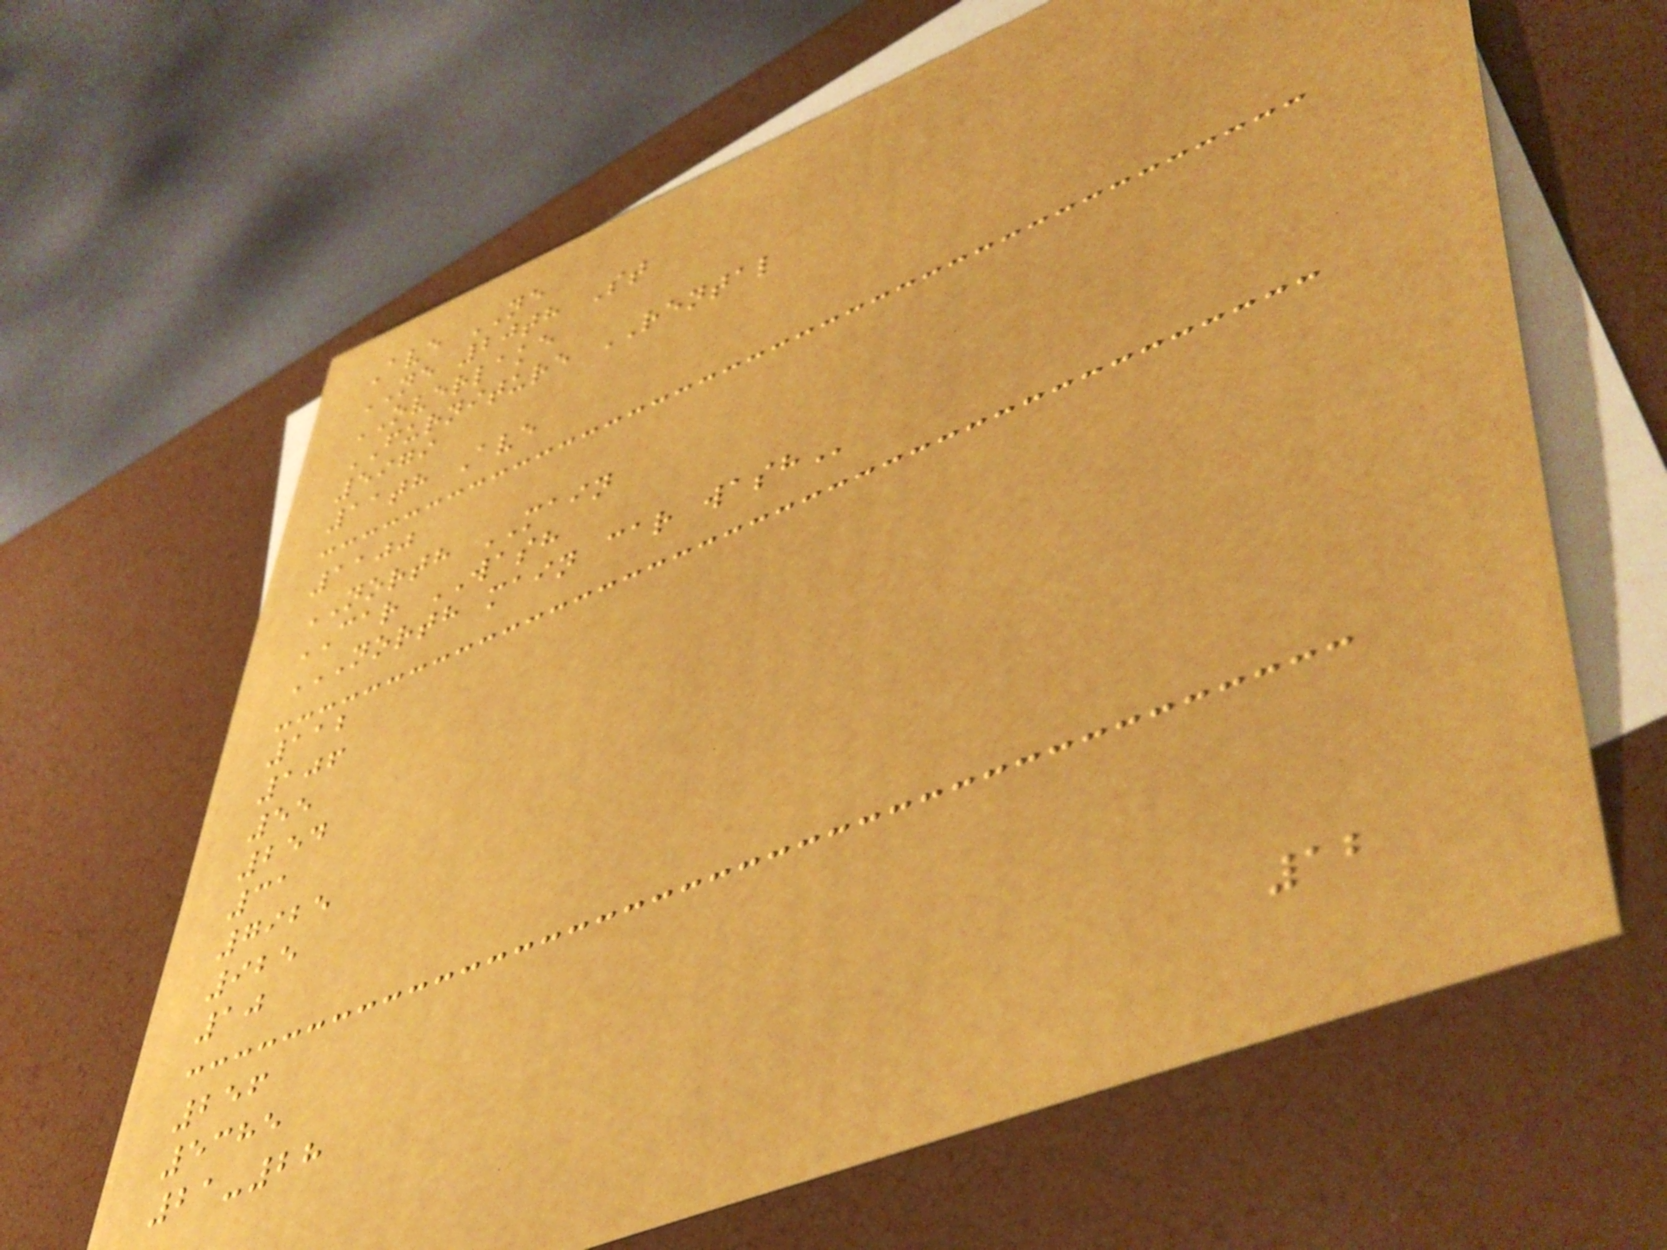Ave NE
NE 20th St
OVERLAKE
FURNITURE RENTAL
5979
11th Ave
1100
NORTH MAIN
CAR WASH
NORTH MAIN CAR WASH
112
106
55
254
31
7925
925
10
256
5385
21-28
12
